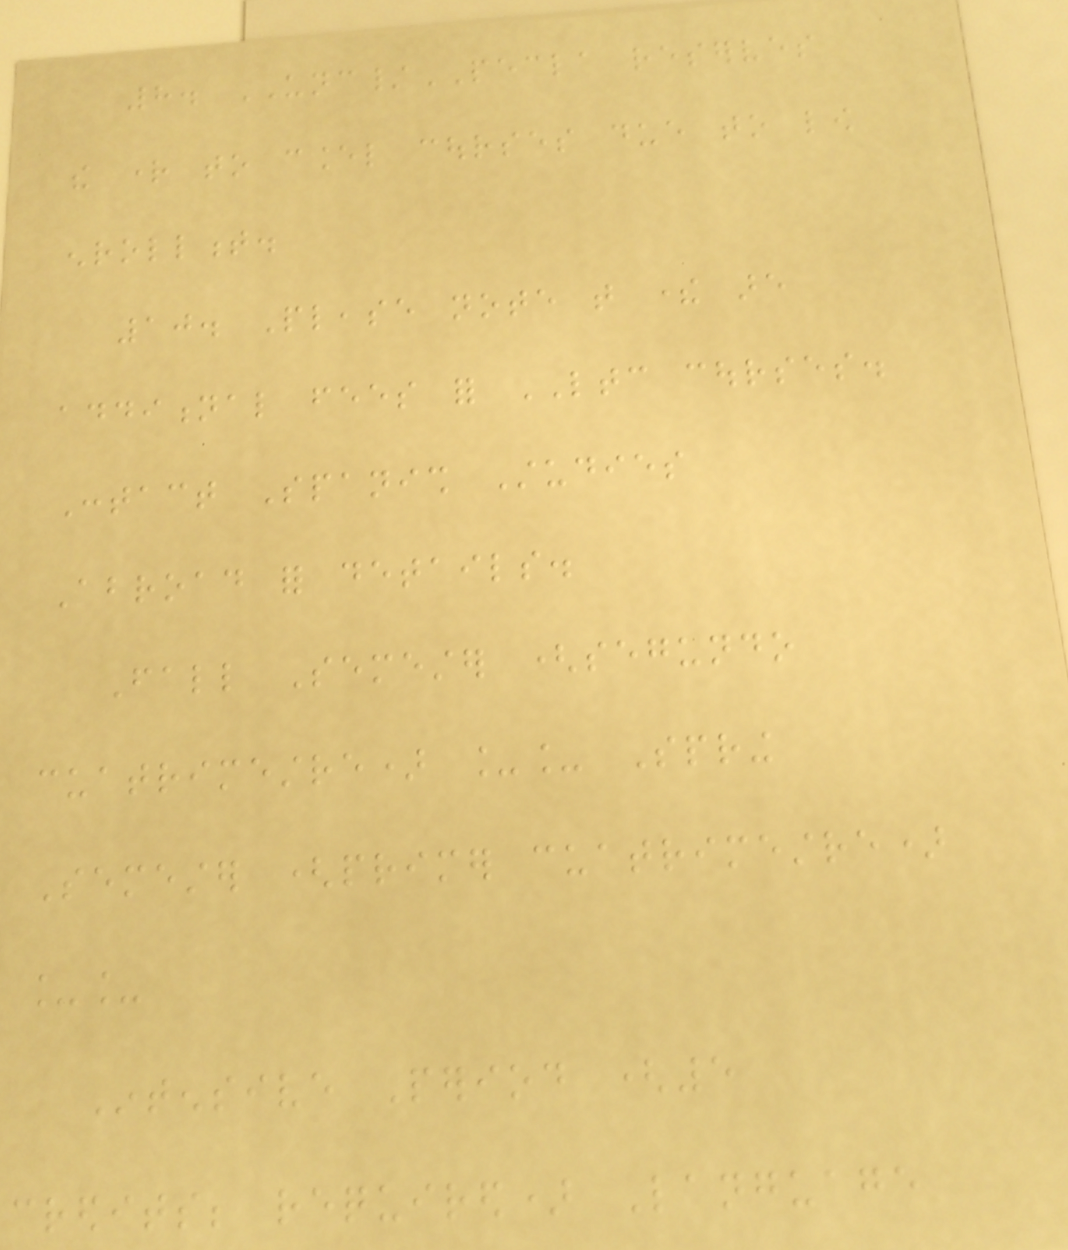8. UNC/PECLA reserves
the right to cancel courses due to low
enrollment.
10. Please note that there are
additional fees for LTC courses.
Contact Spanish Studies
Abroad for details.
Fall Semester (segundo
cuatrimestre) __ Spring
Semester (primer cuatrimestre)
__
Intensive Period (5
credits; required) Language
